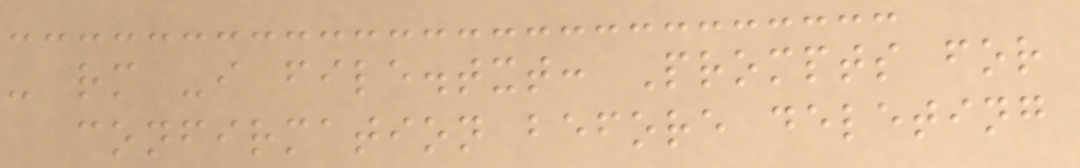- rm -i file.txt: Prompts for
confirmation before deleting
